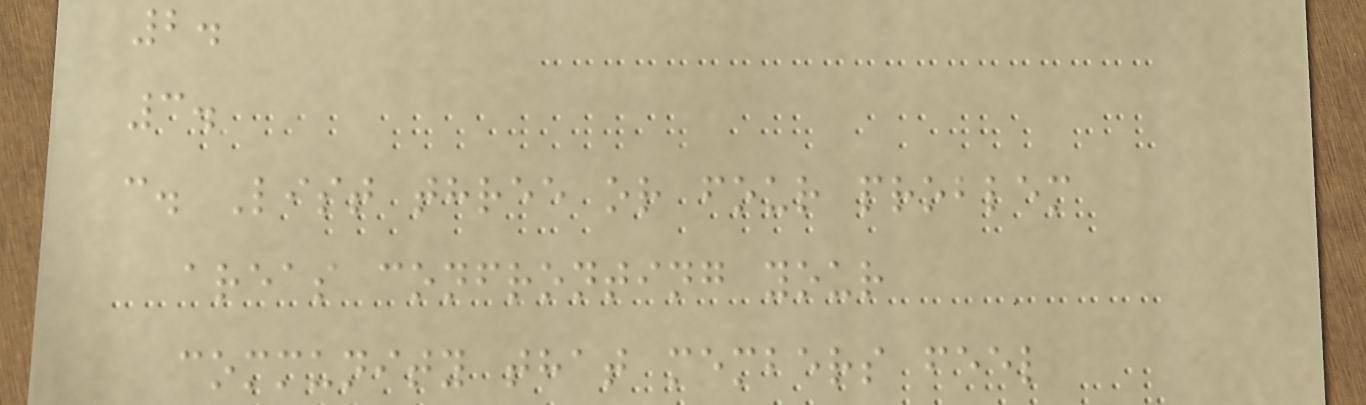2.
3.
c. List three or four problem
areas confronting your
community that members feel
